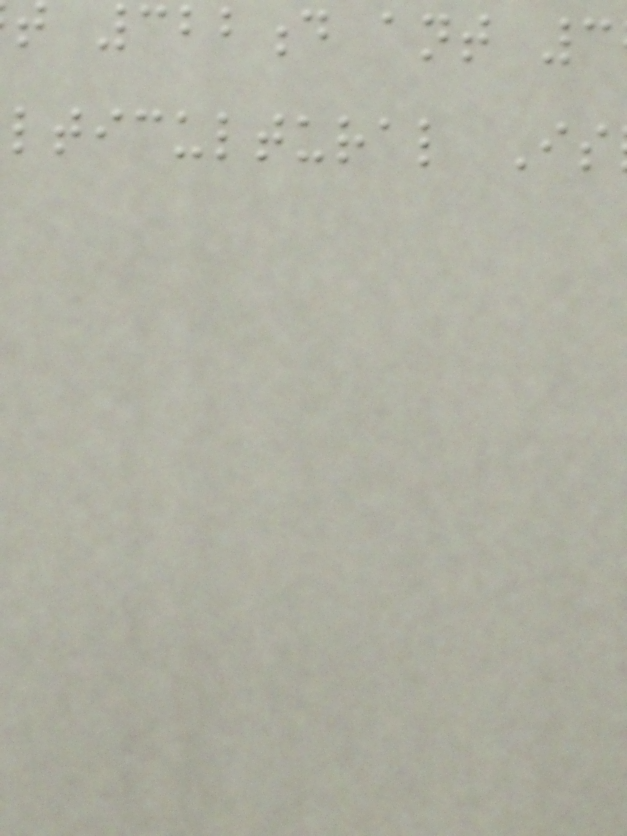322d ant 3
lticultural Is
